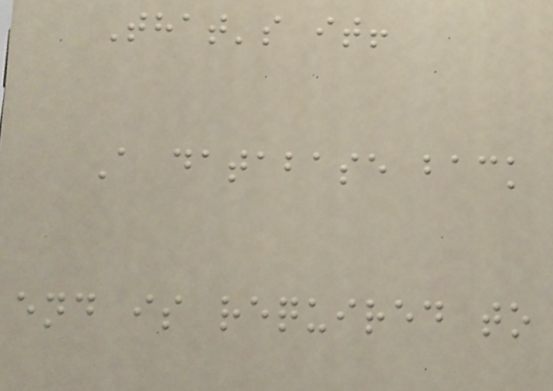That's it!
A database back
end is required to
